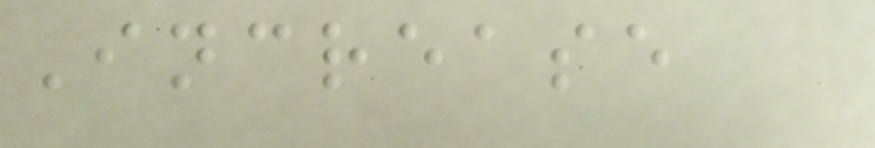Increase
